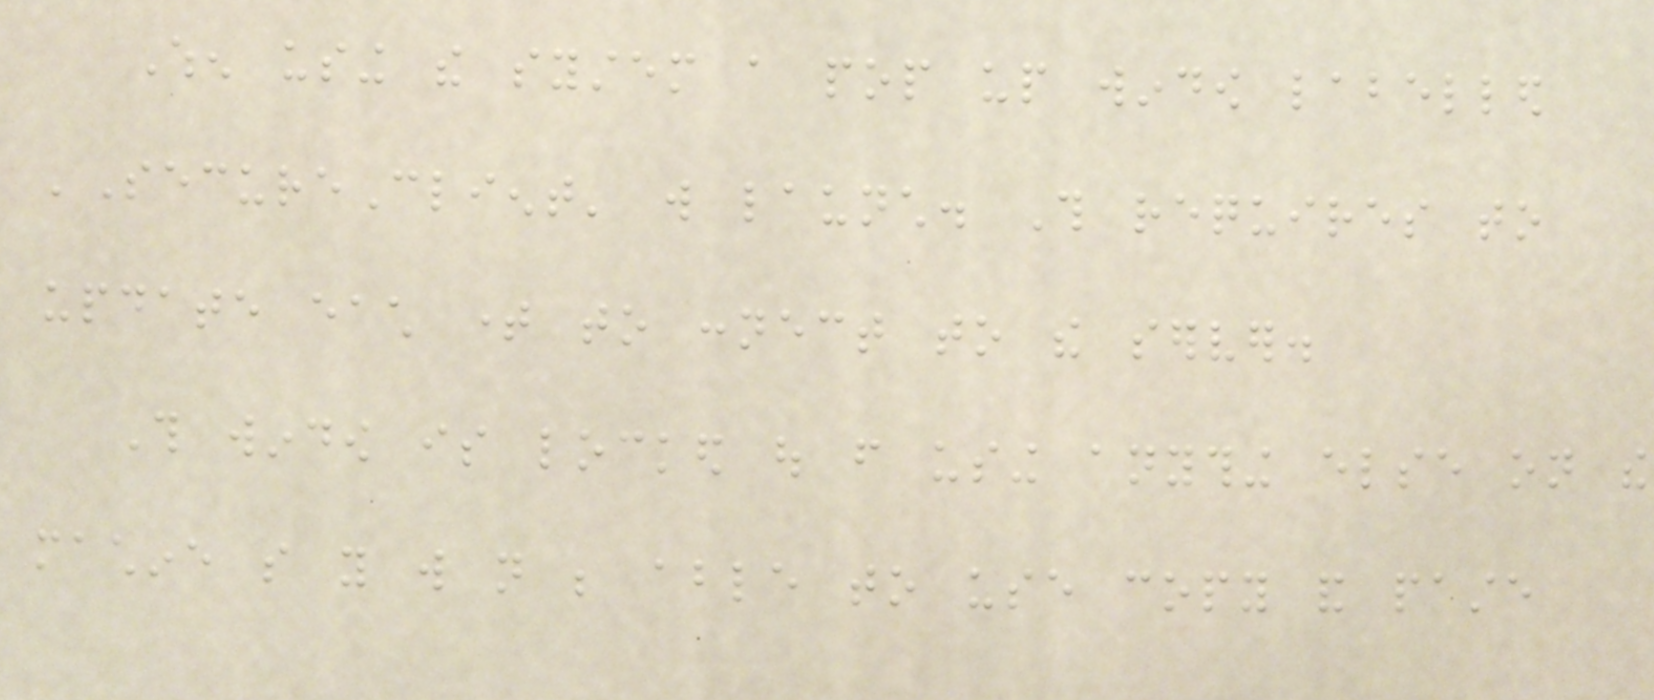When using the system a pop up window labelled
'SecureClient' will launch. This requires to
update each time to connect to the server.
This window is locked out from using anything else on the
machine so you will not be able to use copy and paste
